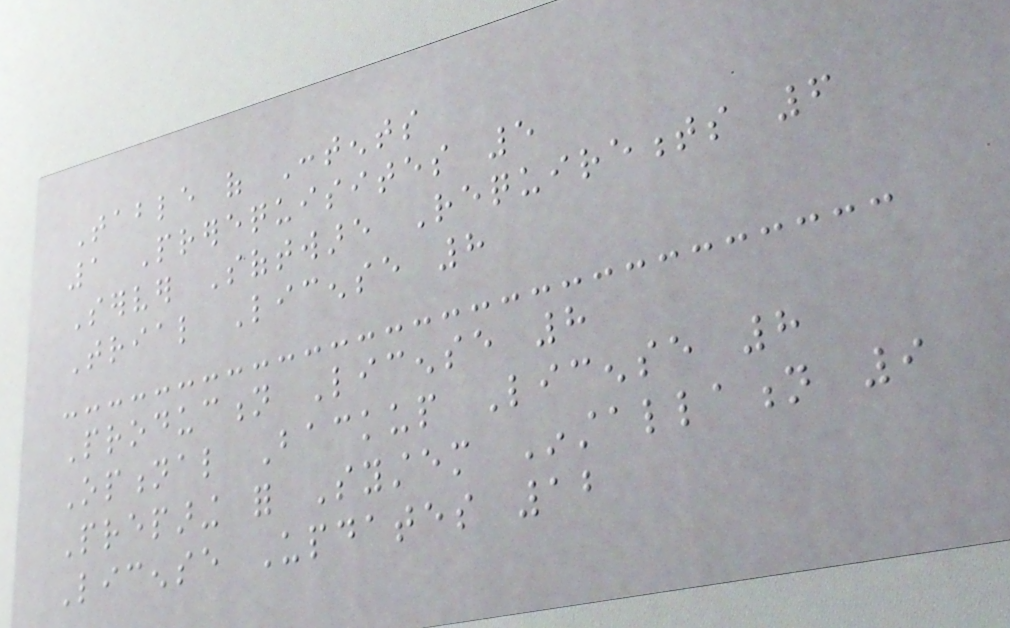Table of Contents
1 Prerequisites 5
Server Software Requirements 6
Trial License 8
Production License 8
Optional Backup License 8
Preparing for System Installation 9
License Updates 12
